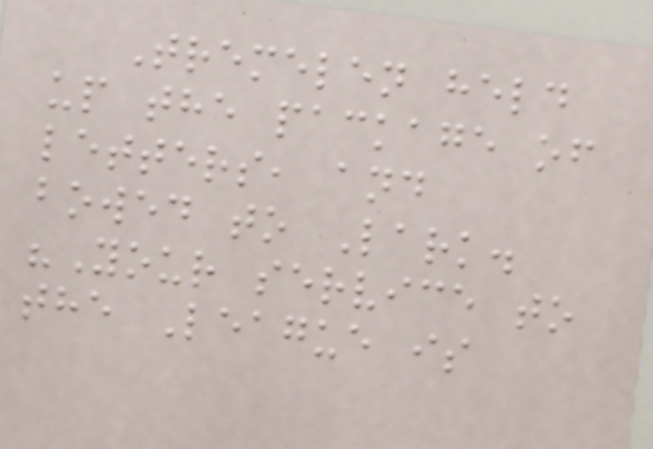Tremelen held
up the package of
letters, and
bowed to Lark.
"Your service to
the League is
